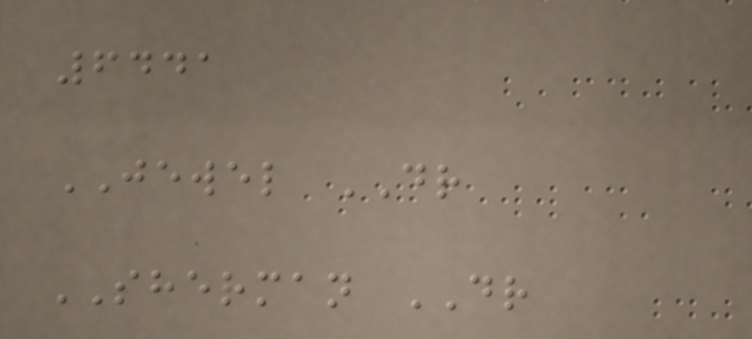6441
JEWEL DR
SHERMAN DR
